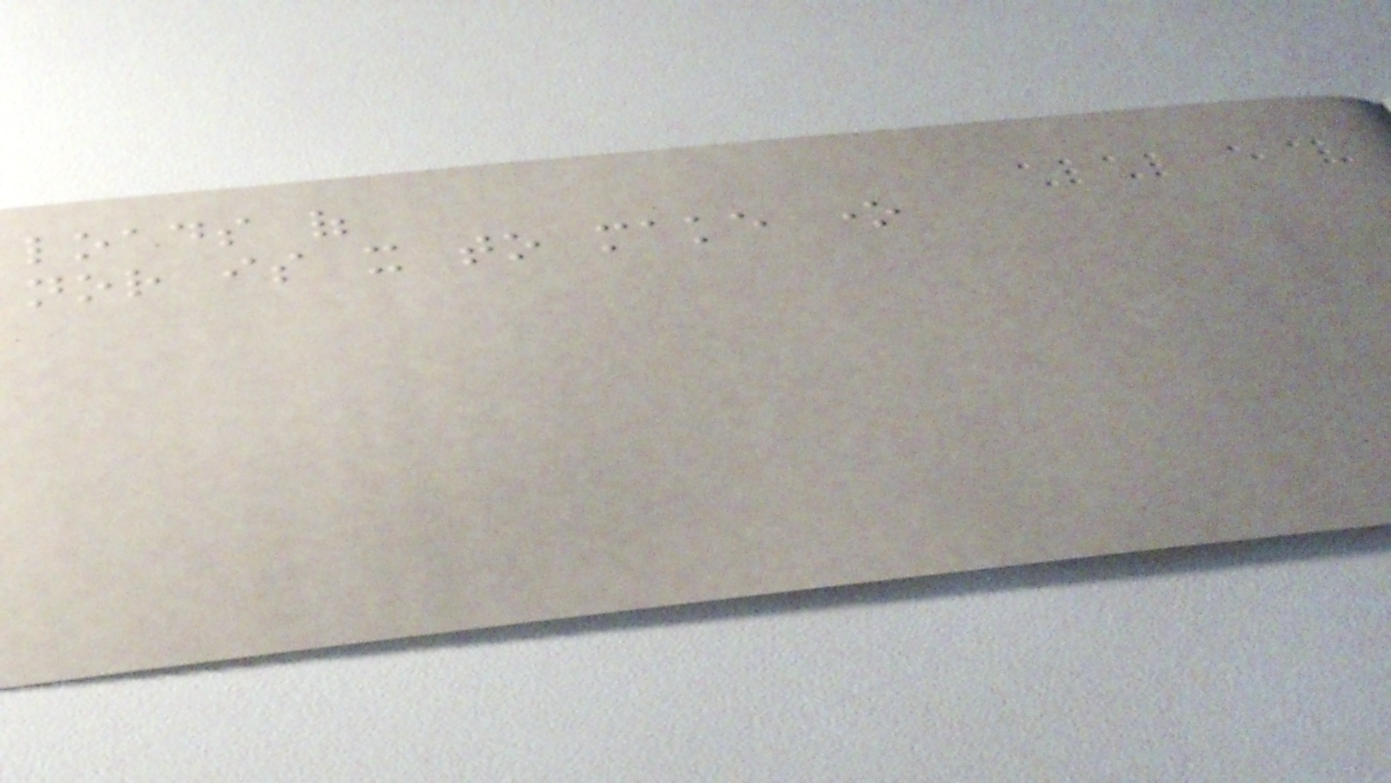loads of
nor is it to make one
